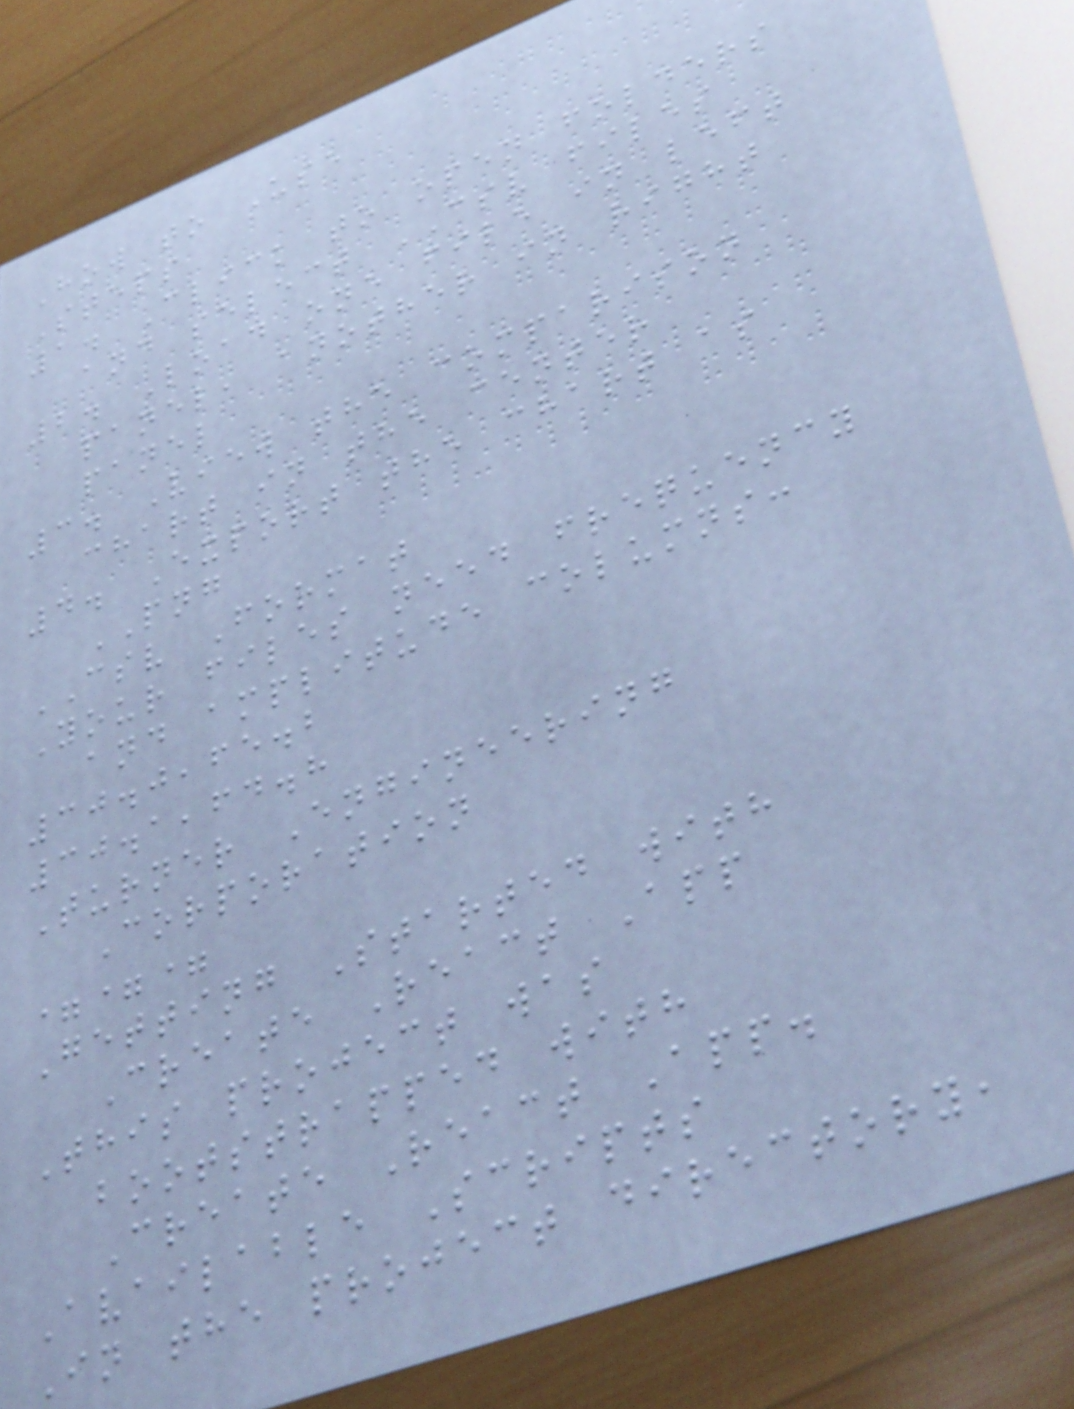How to Use
Steps
1. Click to open folders
and select CSV files
2. Load one file in left
panel, another in right
panel
3. View the comparison
chart in the center
4. Export the chart as
PNG
CSV Format
Your files need frequency
and amplitude columns:
30.0,65.2
30.1,64.8
Turner Engineering
Corporation
===
Getting Started with
Create React App
This project was
bootstrapped with
Create React App.
Available Scripts
In the project directory,
